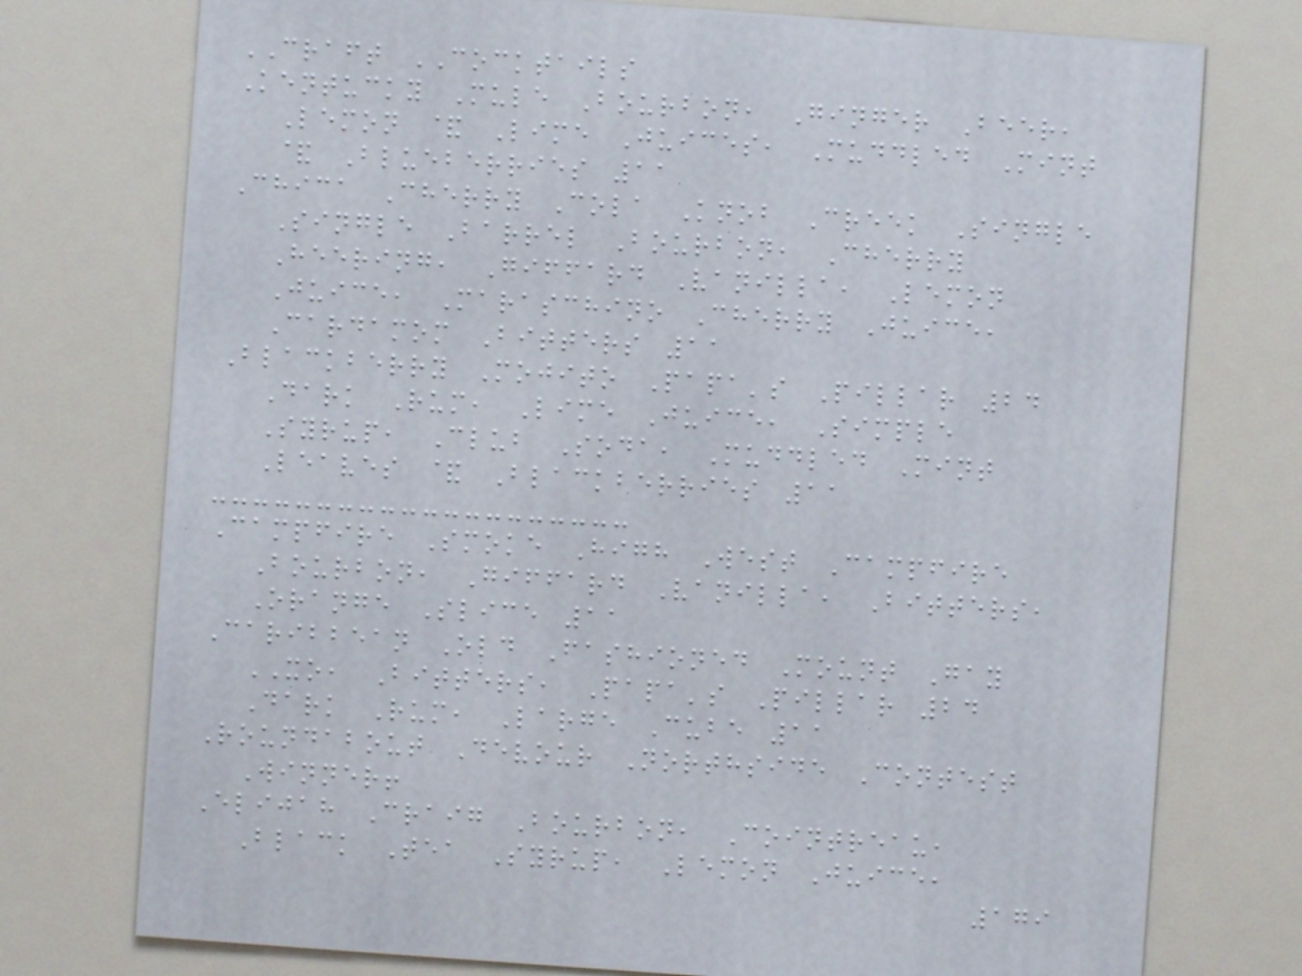CRAFT COCKTAILS
Kentucky Mule Bourbon, Ginger Beer,
Lemon & Lime Juices, Muddled Mint
& Blueberries 11
Chica Cherry Cola Knob Creek Single
Single Barrel Bourbon, Cherry
Heering, Giffard Vanilla, Lemon
Juice, Maraschino Cherry Juice,
Cardamom Bitters 11
Blackberry Mojito Papa's Pillar 24
Dark Rum, Lime Juice, Simple
Syrup, Club Soda, Muddled Mint
Leaves & Blackberries 11
Campfire Smoke High West Campfire
Bourbon, Giffard Vanilla, Bitters,
Orange Slice 11
Caribbean Old Fashioned Mount Gay
XO, Bitters, Papa's Pillar 24
Dark Rum, Large Cube 11
Roundabout Devour Northside Contest
Winner!
Elijah Craig Bourbon, Cointreau,
Black Tea Syrup, Lemon Juice,
179
